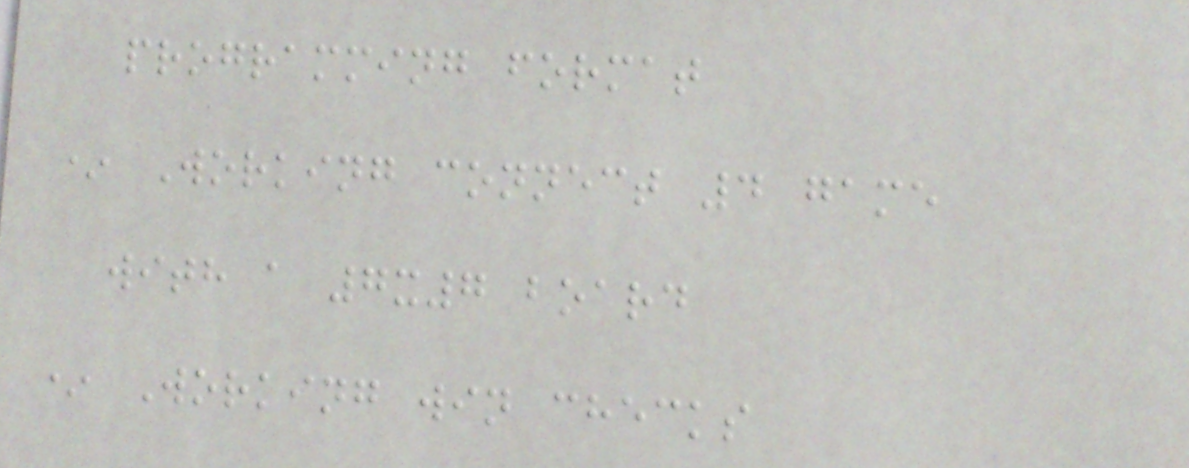programming format
* Working connect 4 game
with a 7x7 board
* Working win checks
